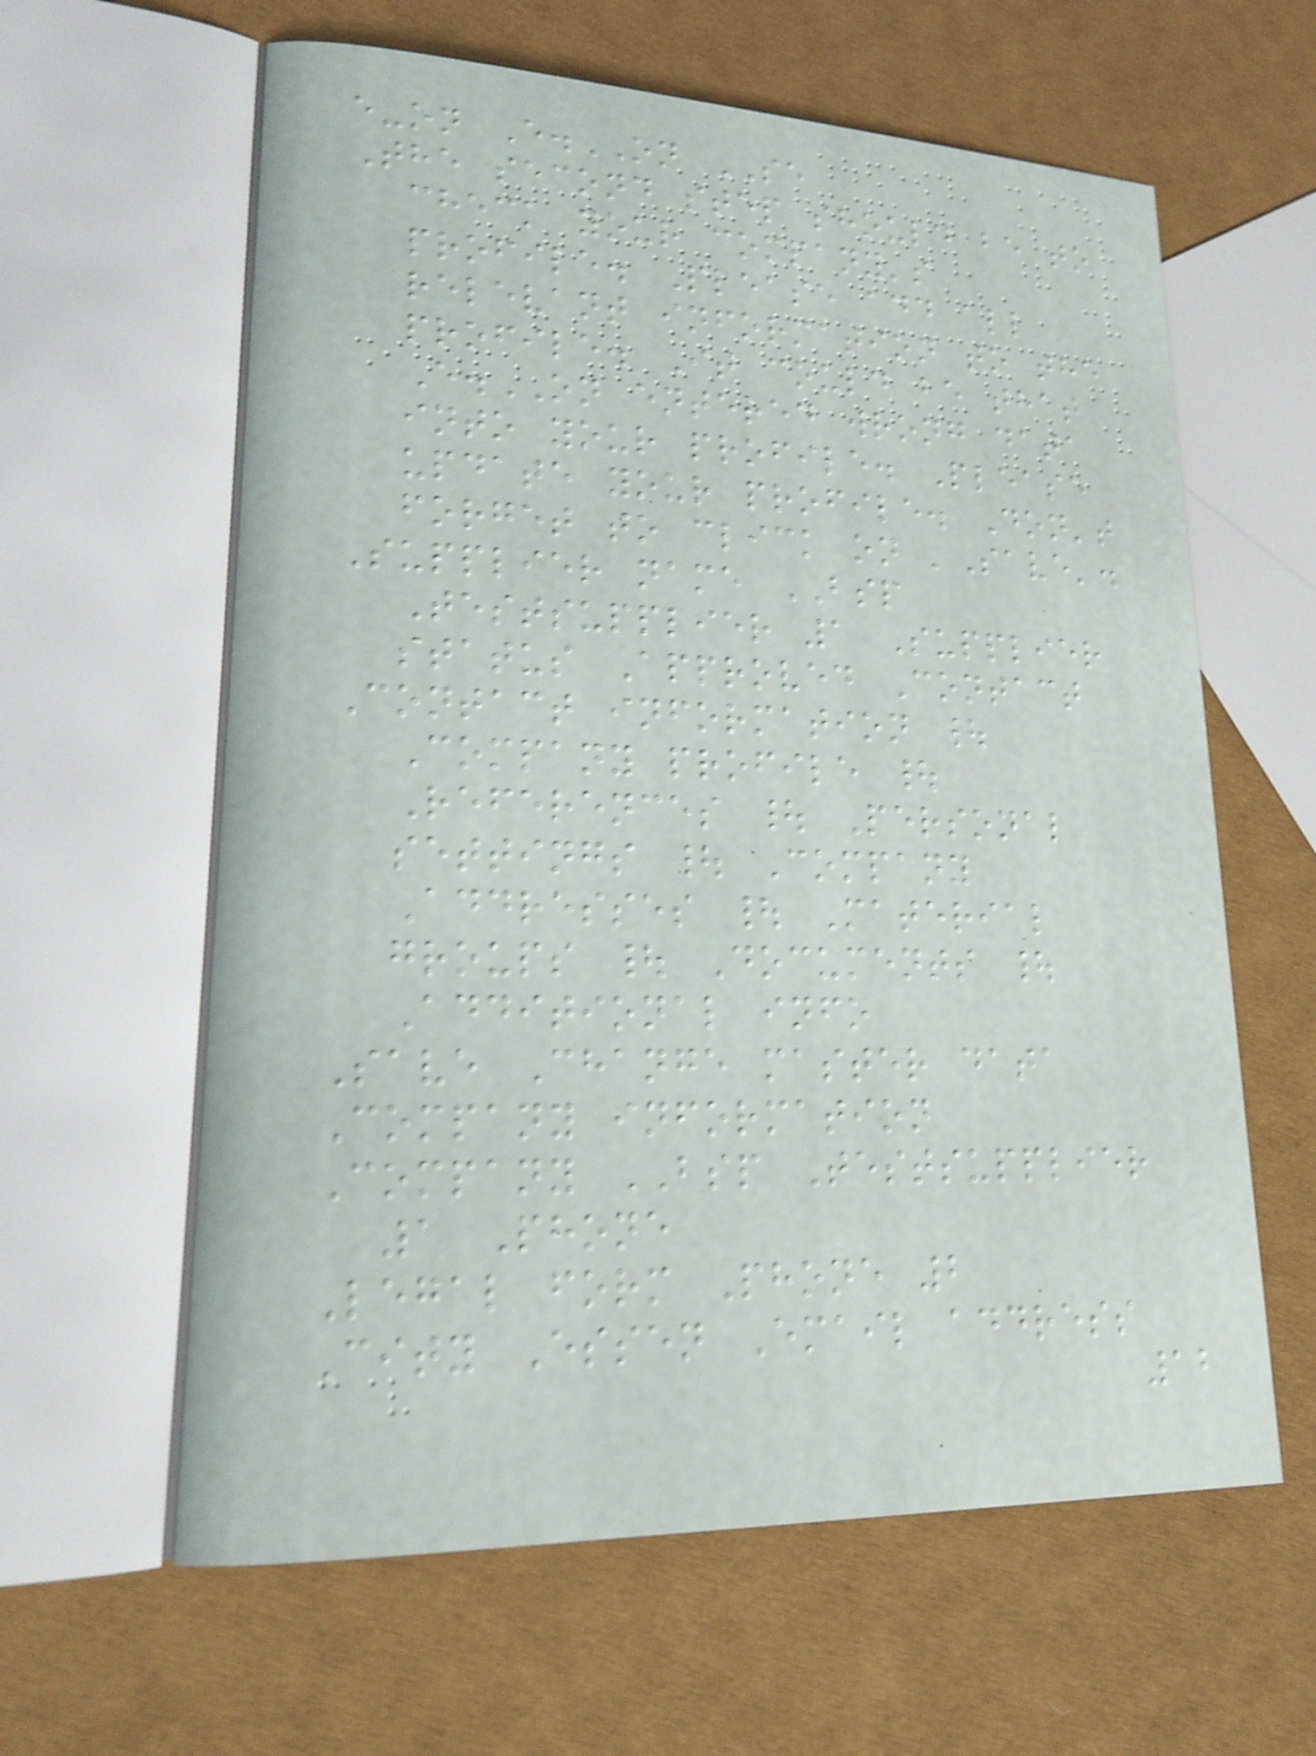e-on E.ON SE
The second step should be to
check your company's
profile. Please add all
relevant information to the
profile. It could be that
E.ON entered wrong data
into your profile. Please
update your profile. Don't
forget to click on 'Save'.
Supplier name BSP
Testsupplier 1 Supplier
status Approved Contact
Contact information |
Company profile |
References | Personal
settings | Company
Addresses | Material
groups | Documents |
Additional info
Save Change master data
Company information
Company BSP Testsupplier
1 Phone
Legal form Phone 2
City Essen Email address
12
